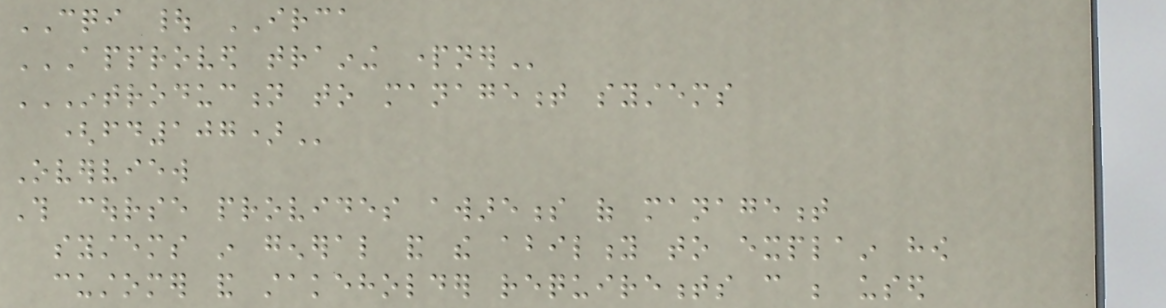CQI | IRCA
APPROVED TRAINING PARTNER
INTRODUCTION TO MANAGEMENT SYSTEMS
(FD107)
Overview
This course provides awareness of management
systems in general and the ability to explain how
customer and stakeholder requirements can be used
